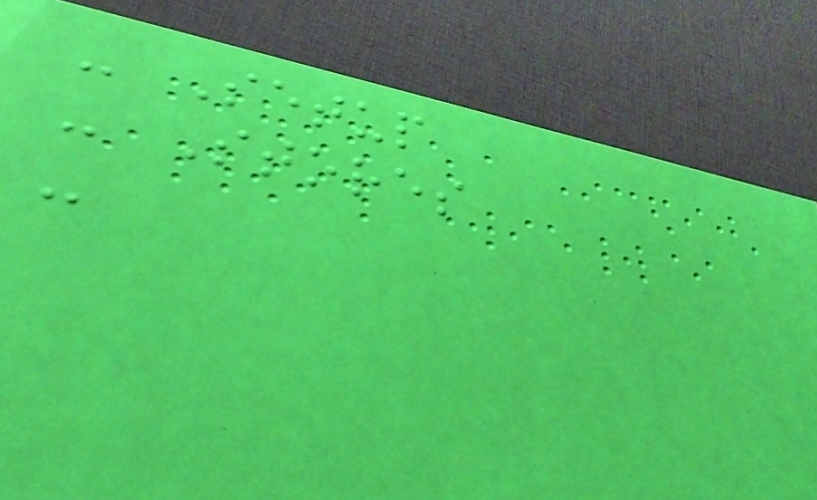- Setup
- Stores
-
